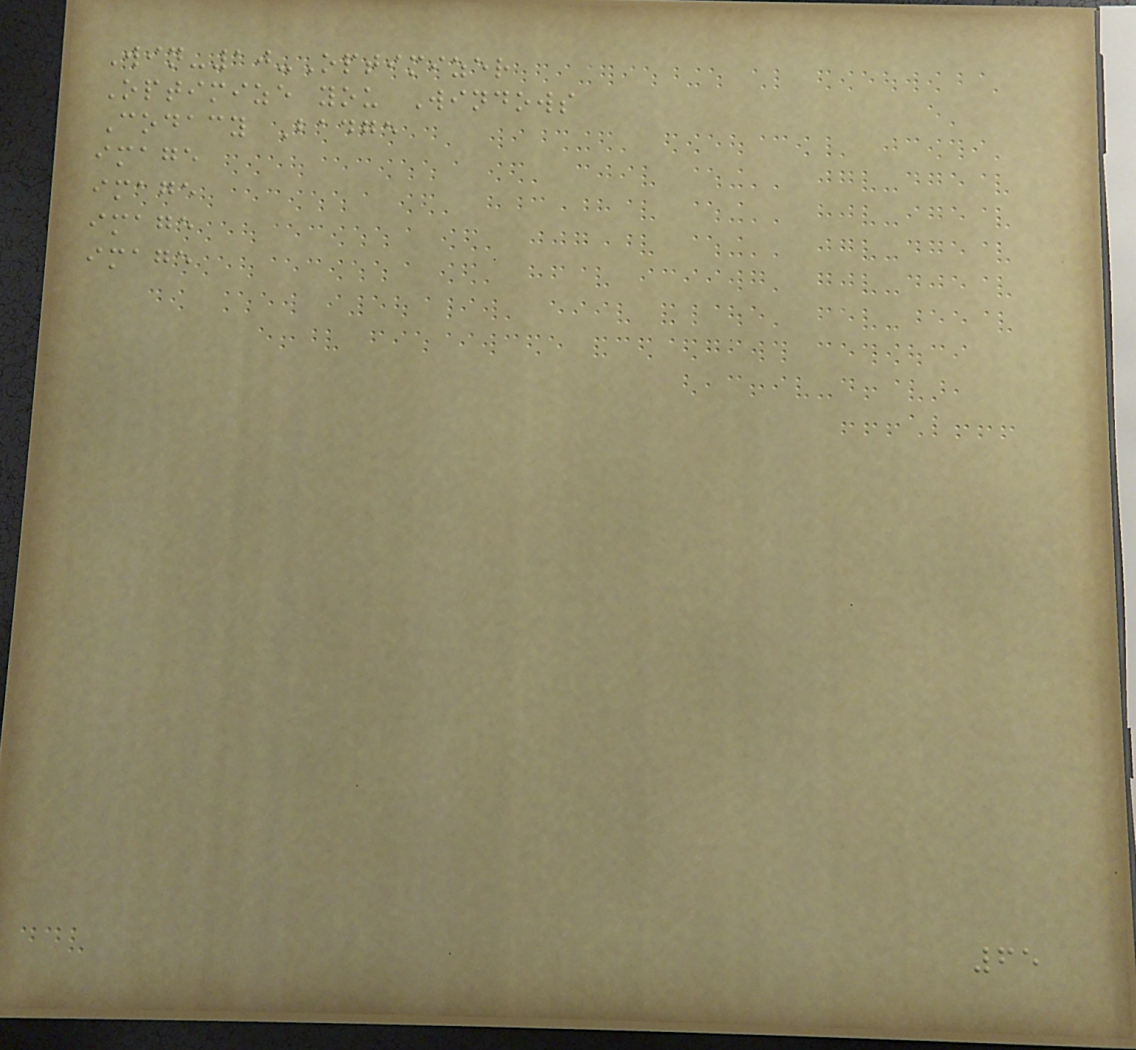Win-10-Optimizer
Optimize you Windows
Codacy Badge
image
image
image
image
65
